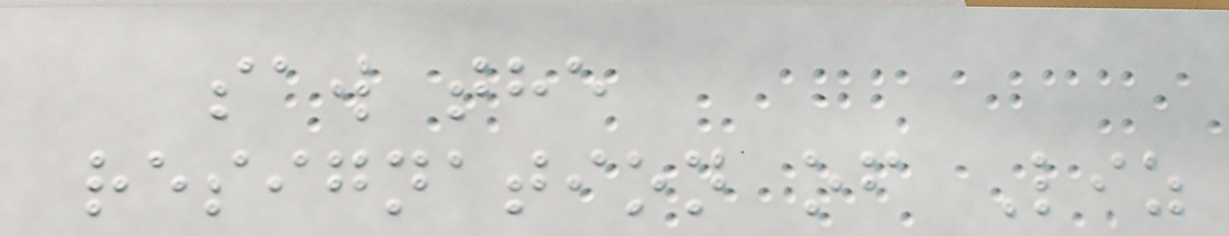saw the
resignation of Liz
